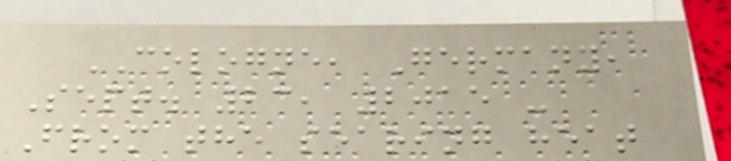COLOGNE, Germany,
Sept. 23, 2015 -
From the searing heat
